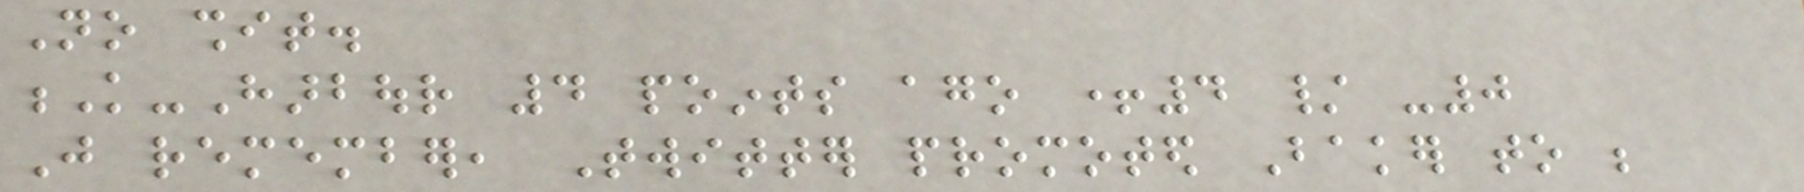No shit.
K-Harbour 4 points ago +4 / -0
Just remember, Twitter promoted Baker to be
